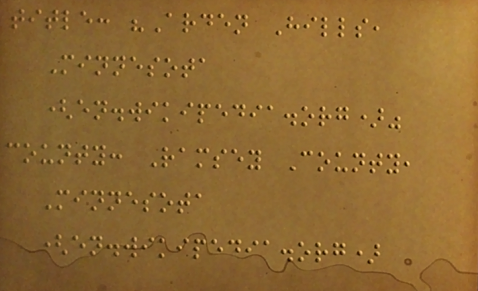title: "Arden Hills,
Minnesota
(en.wikipedia.org)"
county: Ramsey County,
Minnesota
(en.wikipedia.org)
